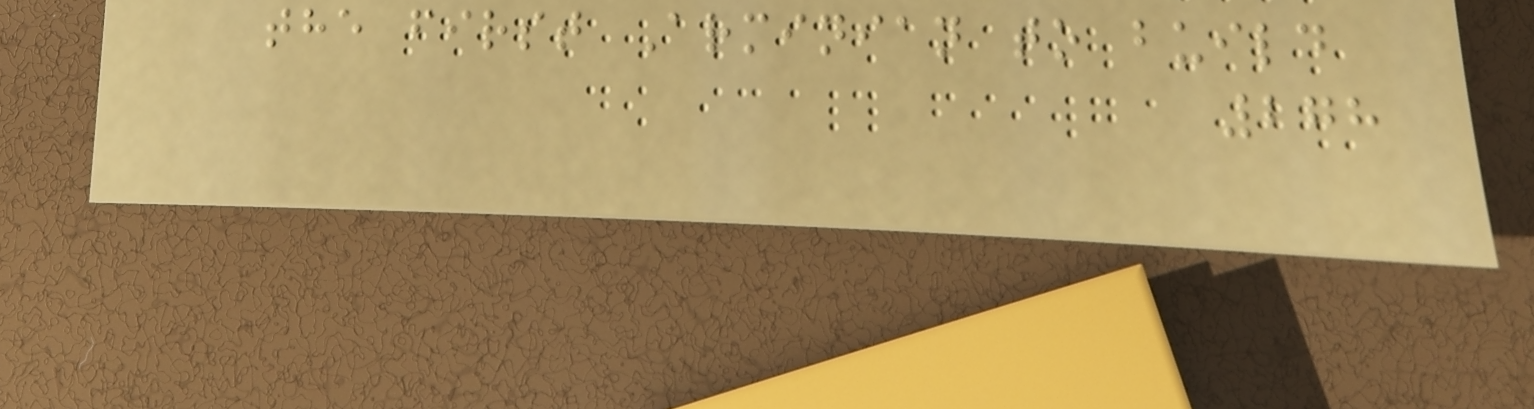the first Arminian to build
278
